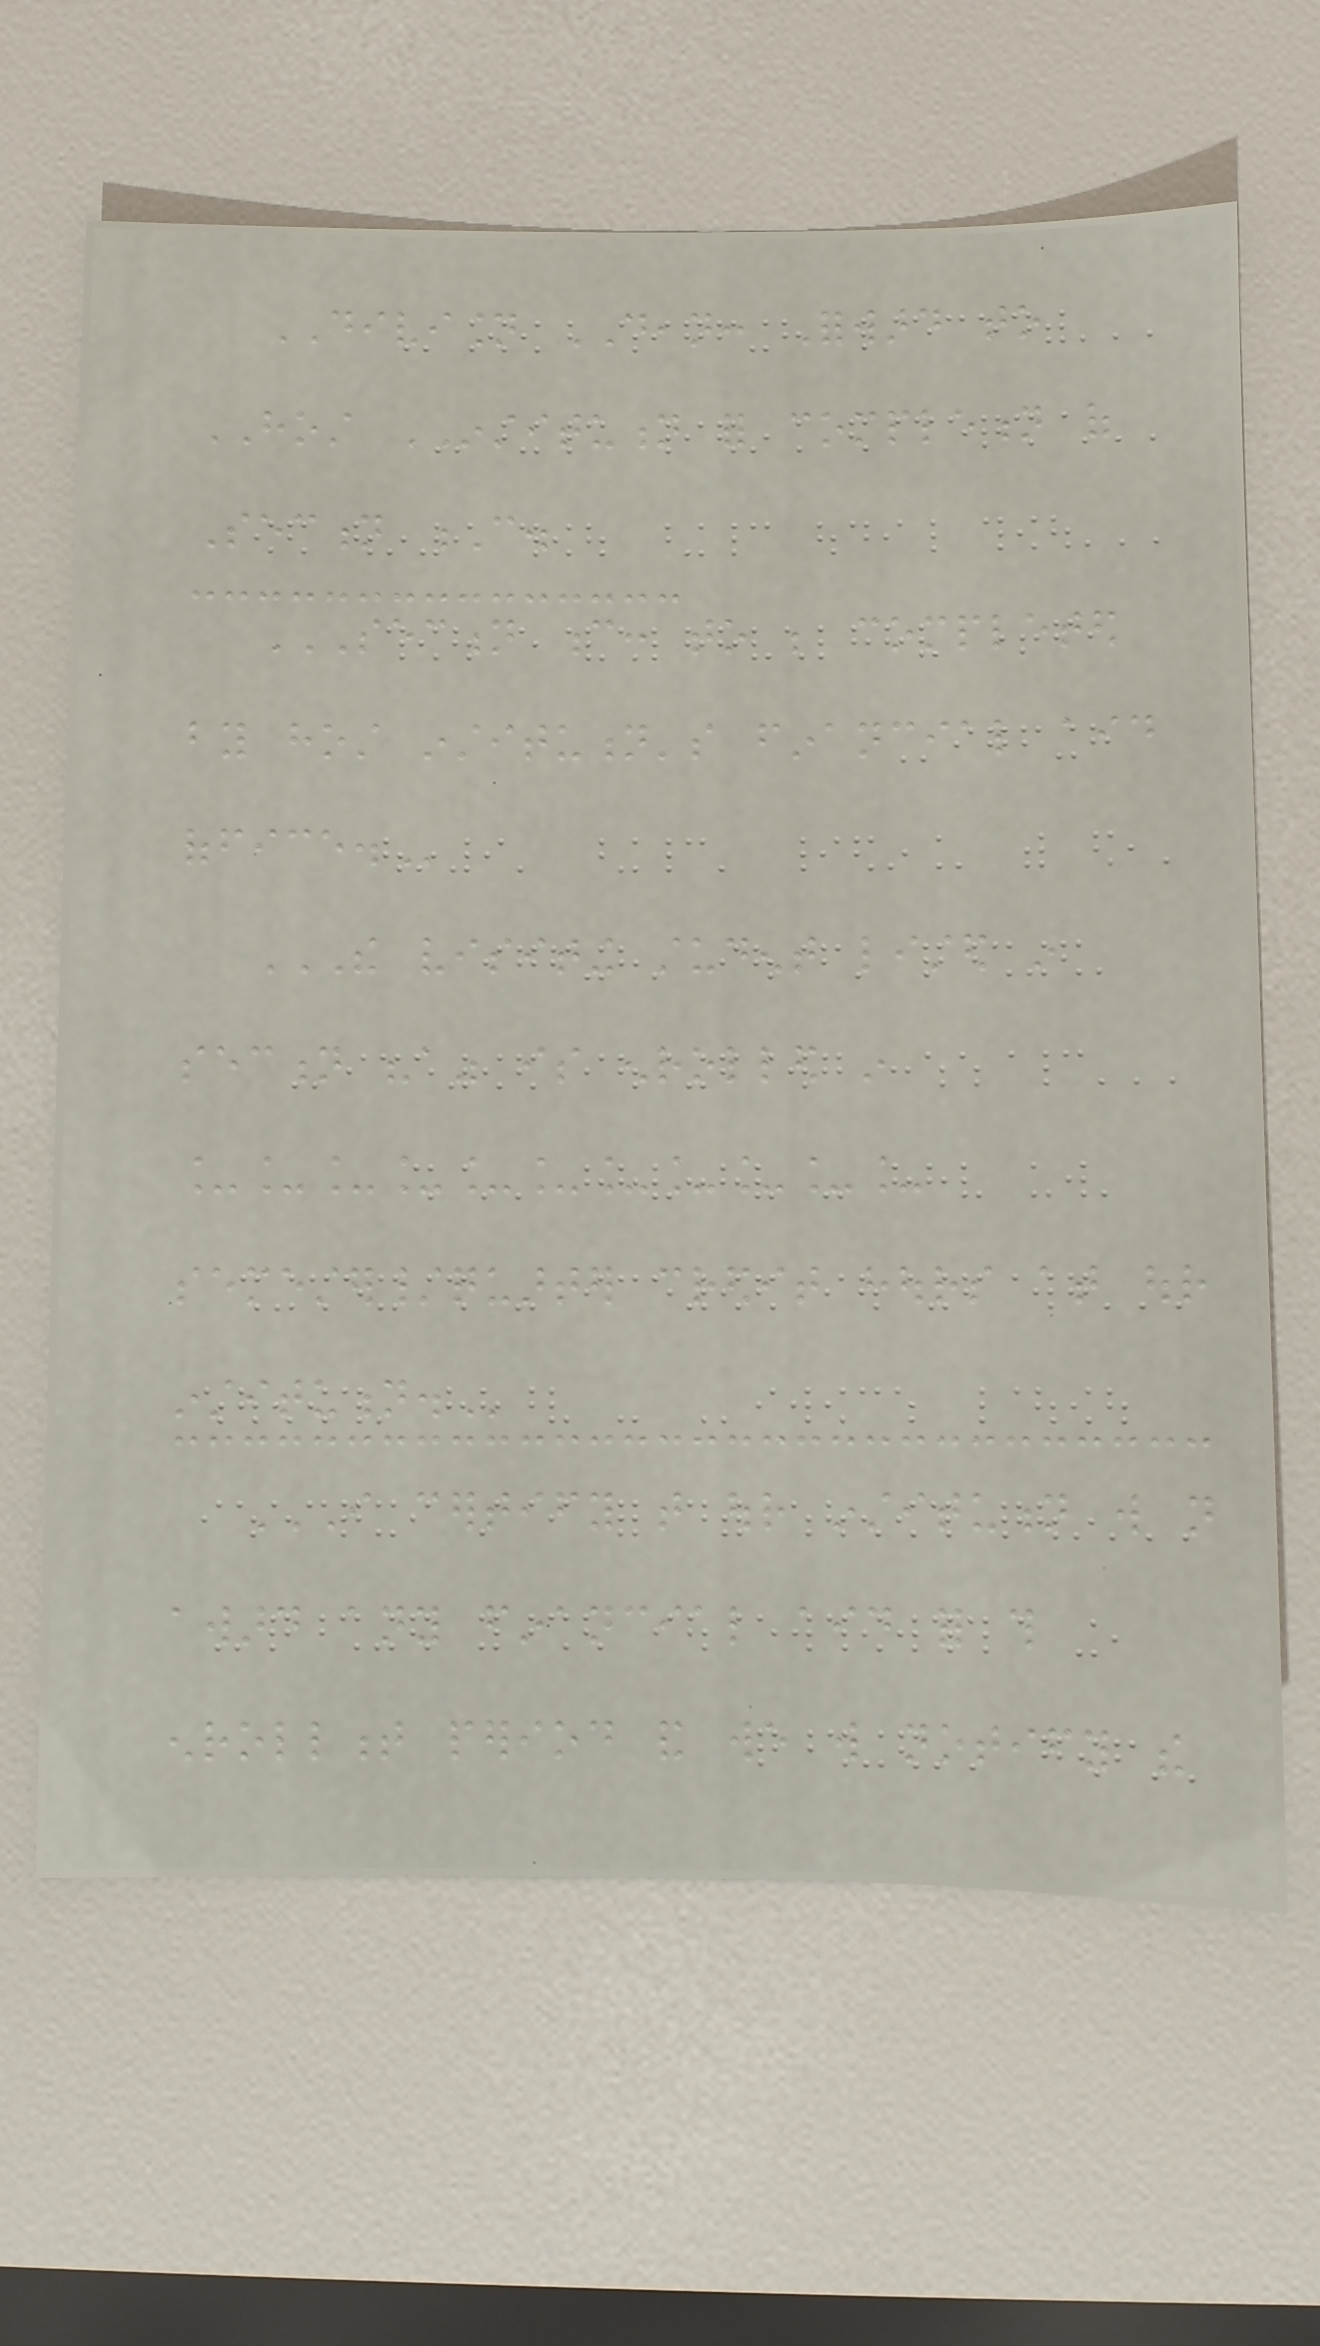DIVISION DEAN: Forward to
HOST INSTITUTION for completion of
Section C.
SECTION C: TO BE COMPLETED
BY HOST INSTITUTION'S FINANCIAL AID
OFFICE.
THE VISITING STUDENT LISTED IN
SECTION "A" IS ENROLLED IN
___________
SEMESTER/QUARTER CREDIT HOURS AT OUR
INSTITUTION.
I CERTIFY THAT OUR INSTITUTION WILL NOT
AWARD ANY FINANCIAL AID FOR THIS
ENROLLMENT PERIOD AND WE WILL NOTIFY THE
